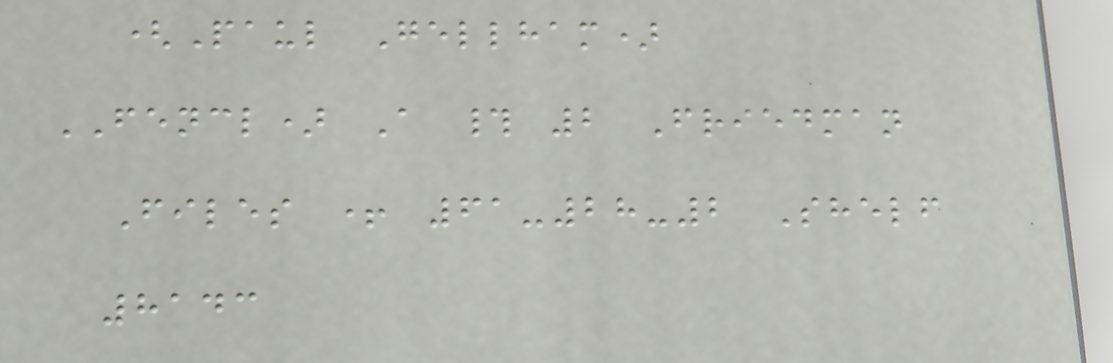(Paul Gellham)
FENCL) A # 2 Friedman
Files + 61-28-2 Shelf
8143
